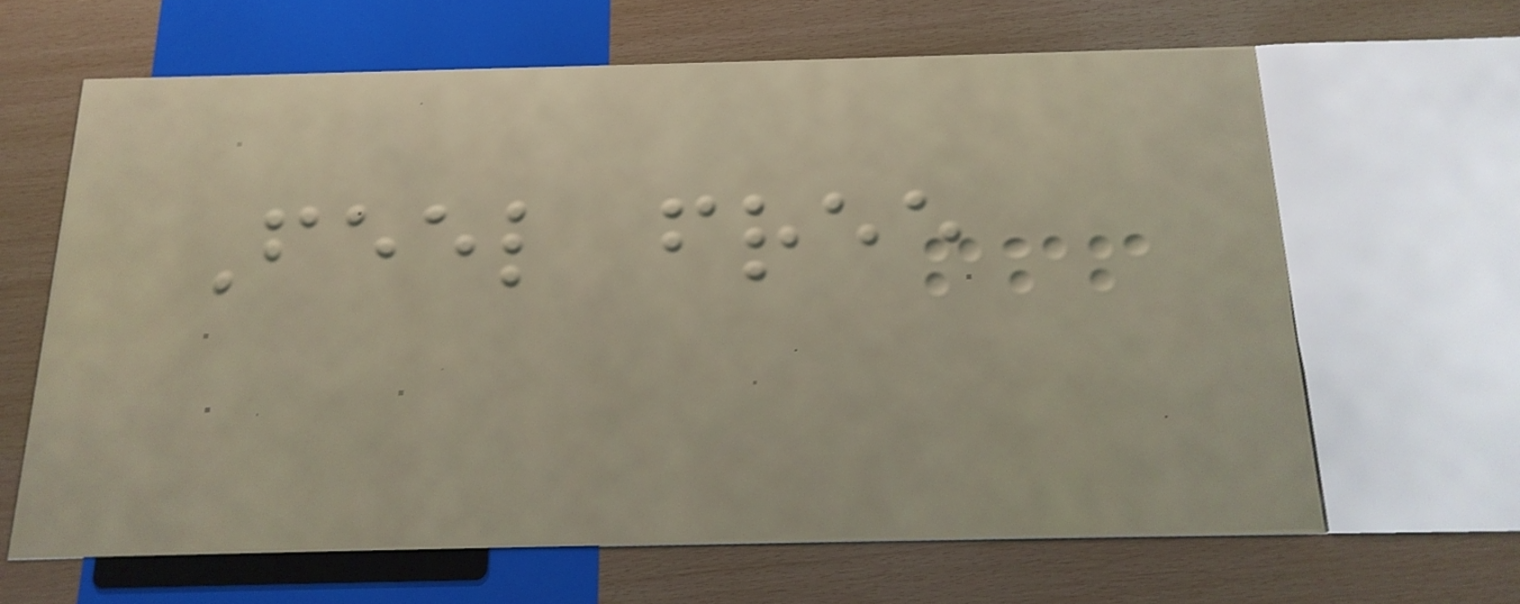Feel free
